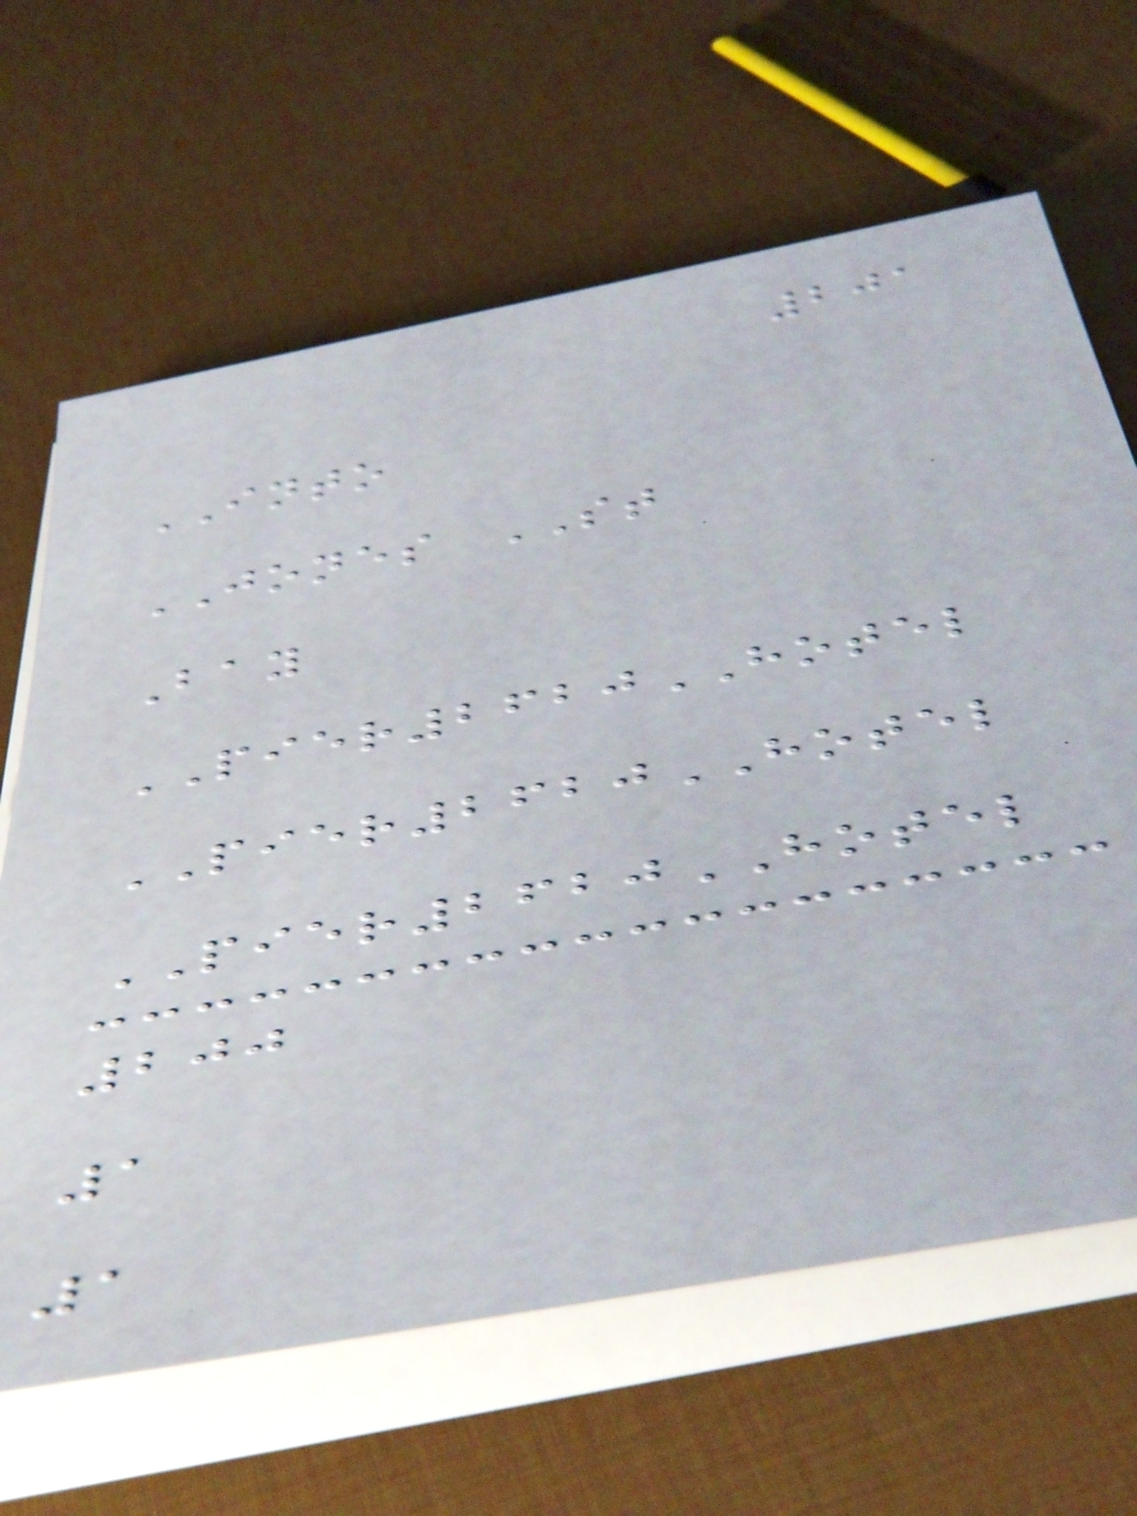201
INTO
JONES ST
Bay
PIER2620HOTEL
PIER2620HOTEL
PIER2620HOTEL
200
1
1
